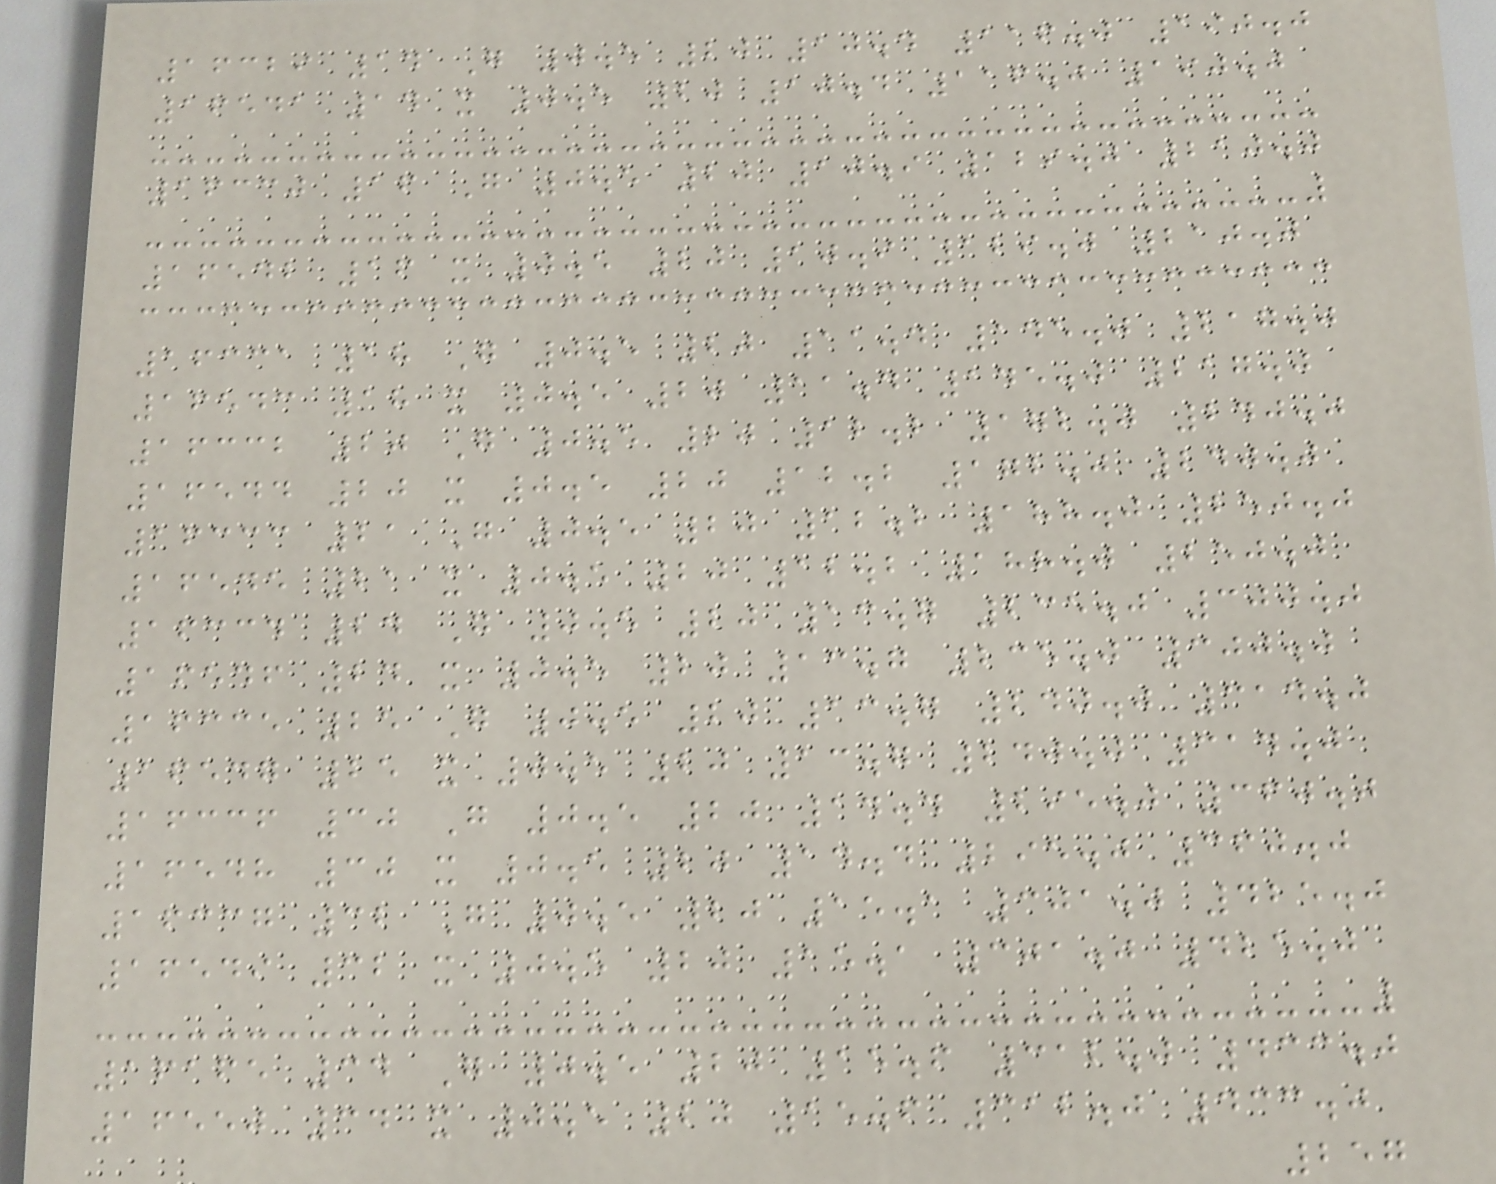16329 14 G 0.5 20 10.4 116.0 190.0
16541 14 x 0.5 20 10.4 116.0 190.0
16330 16 G 0.5 20 10.9 129.0 210.0
16542 16 x 0.5 20 10.9 129.0 210.0
16331 18 G 0.5 20 11.4 145.0 217.0
16543 18 x 0.5 20 11.4 145.0 217.0
16332 20 G 0.5 20 12.2 172.0 240.0
16544 20 x 0.5 20 12.2 172.0 240.0
16333 21 G 0.5 20 12.2 188.0 250.0
16545 21 x 0.5 20 12.2 188.0 250.0
16334 24 G 0.5 20 13.7 235.0 300.0
16546 24 x 0.5 20 13.7 235.0 300.0
16335 25 G 0.5 20 13.7 240.0 314.0
16547 25 x 0.5 20 13.7 240.0 314.0
16336 30 G 0.5 20 14.4 295.0 360.0
16548 30 x 0.5 20 14.4 295.0 360.0
16337 32 G 0.5 20 15.1 301.0 425.0
16549 32 x 0.5 20 15.1 301.0 425.0
16165 34 G 0.5 20 15.6 312.0 433.0
16550 34 x 0.5 20 15.6 312.0 433.0
257
